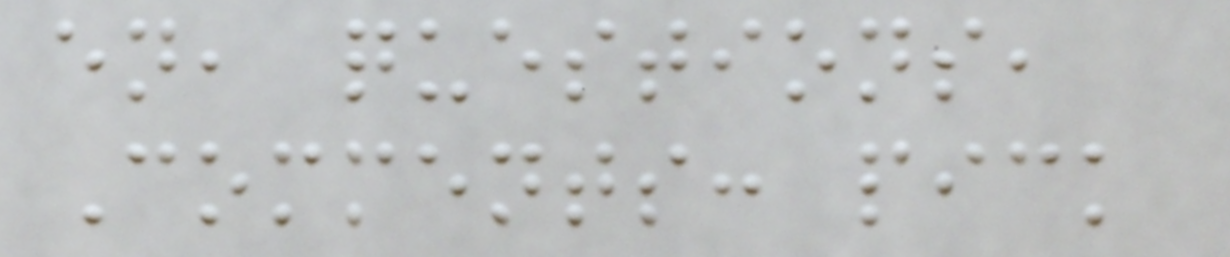en, questions,
Comments: pick
